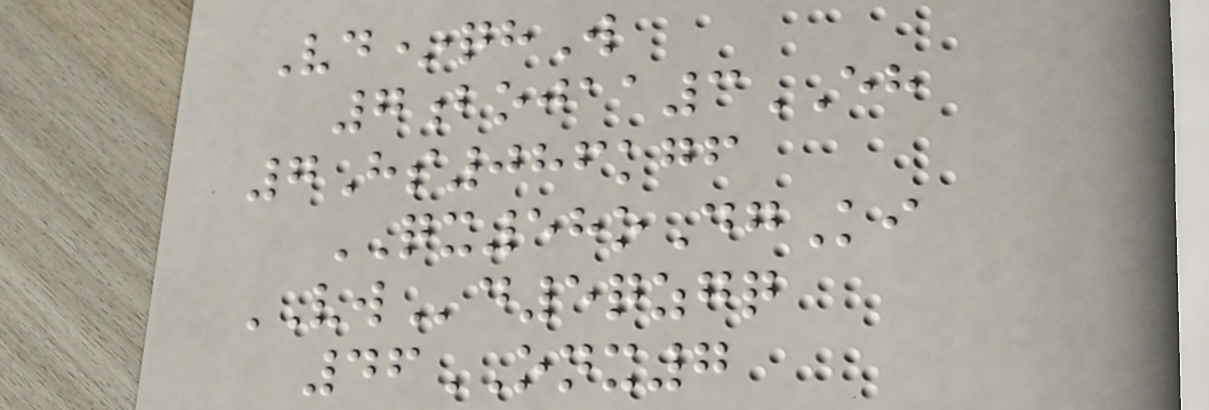Vd*qhW
7bojaa3EH
7Hs086kgf
QX58oDgKi
VWd5qzgq
46ONX7
